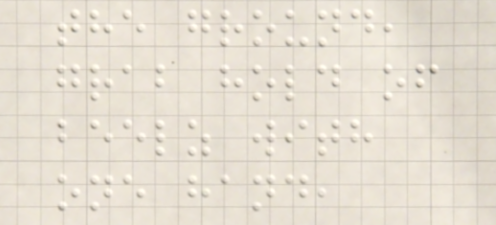the ground,
grab hold of
beelz with
one hand,
